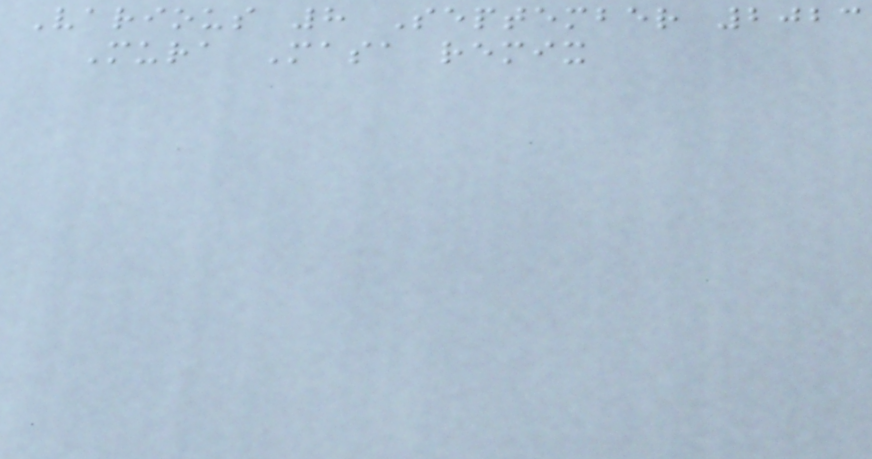Various 8 September 2023
Mura Masa remix
